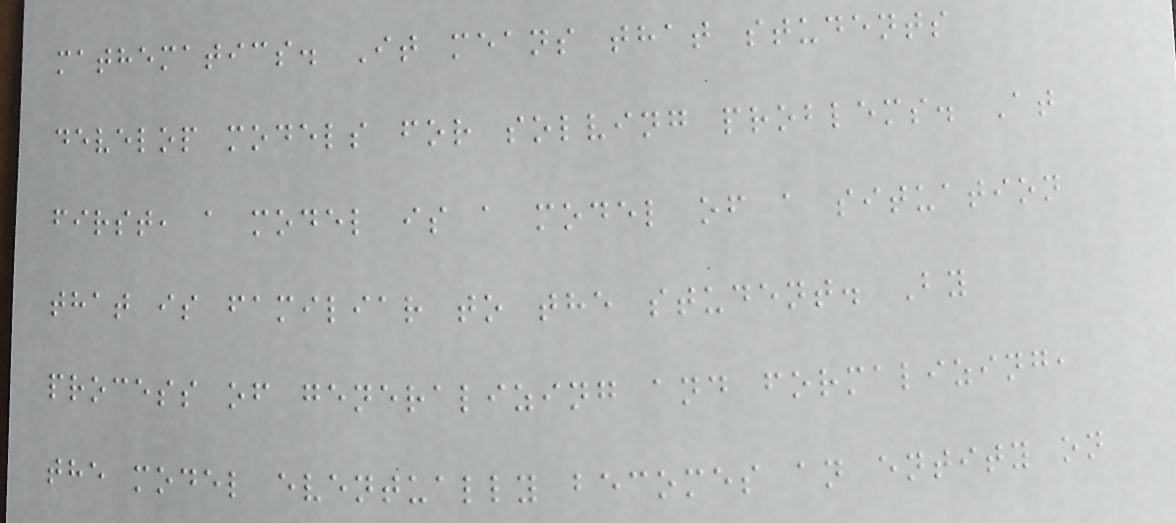mathematics. It means that students
develop models for solving problems. At
first, a model is a model of a situation
that is familiar to the student. By
process of generalizing and formalizing,
the model eventually becomes an entity on
